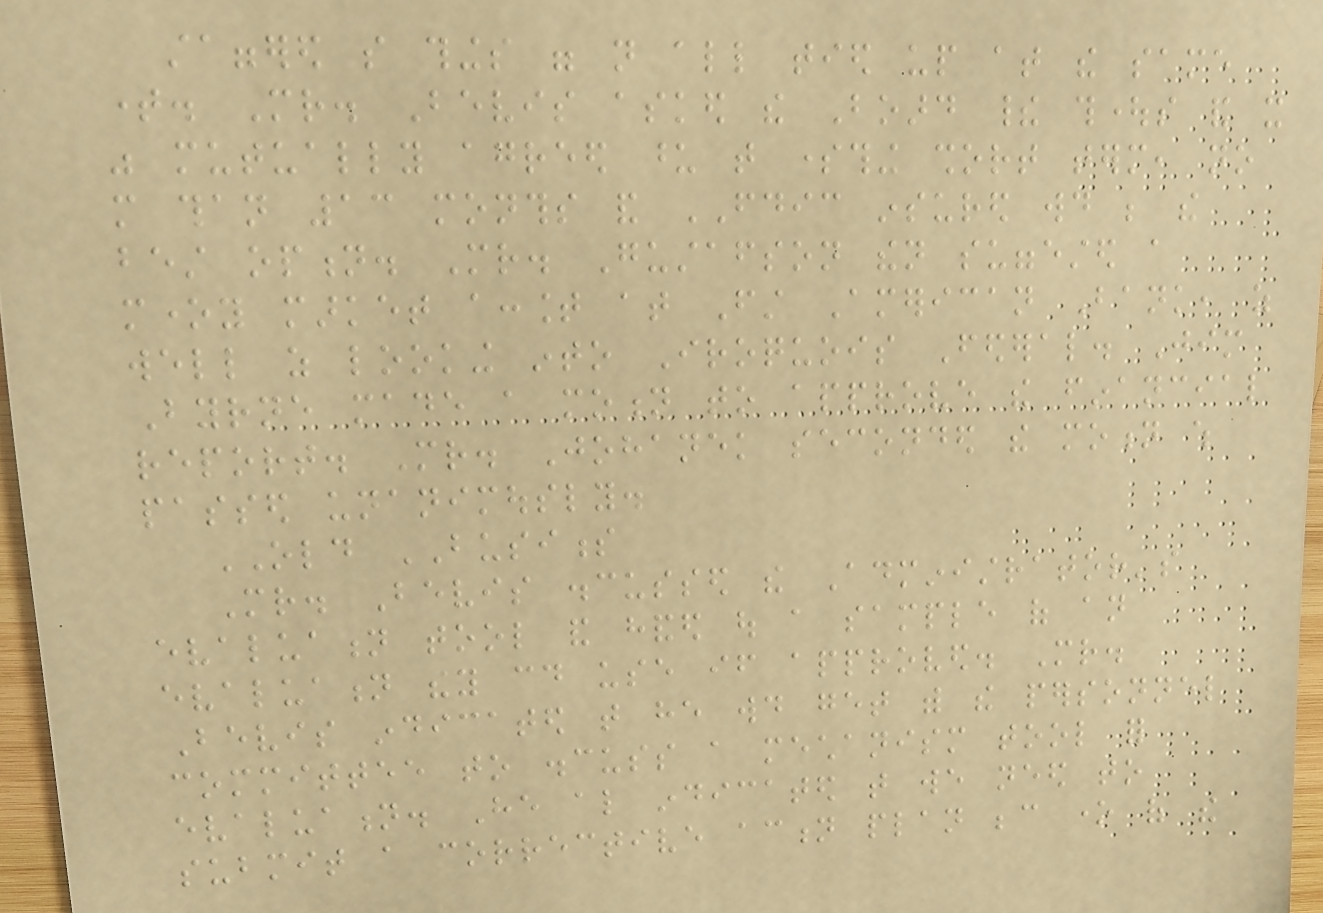staggered so things were not all tied up at the same
time. Mr. Bevis asked the Board their thoughts and it
was mutually agreed upon that something short term, no
more than 13 months and FDIC insured would be the
best option. Mr. Gustafson then suggested a
money market account at First American Bank, as
well as looking into Iroquois Federal. Jim
Byrne made a motion to approve the financial
report. Mr. Johanek seconded the motion which
passed unanimously.
OLD BUSINESS
Mr. Bevis discussed the Administrator's
evaluation tool and handed out a sample of an
evaluation they could use if approved. Mr.
Bevis indicated that he would get with the personnel
committee to discuss a mechanism tool for
evaluation. He also indicated that we need to
submit a corrective action plan because one of the
